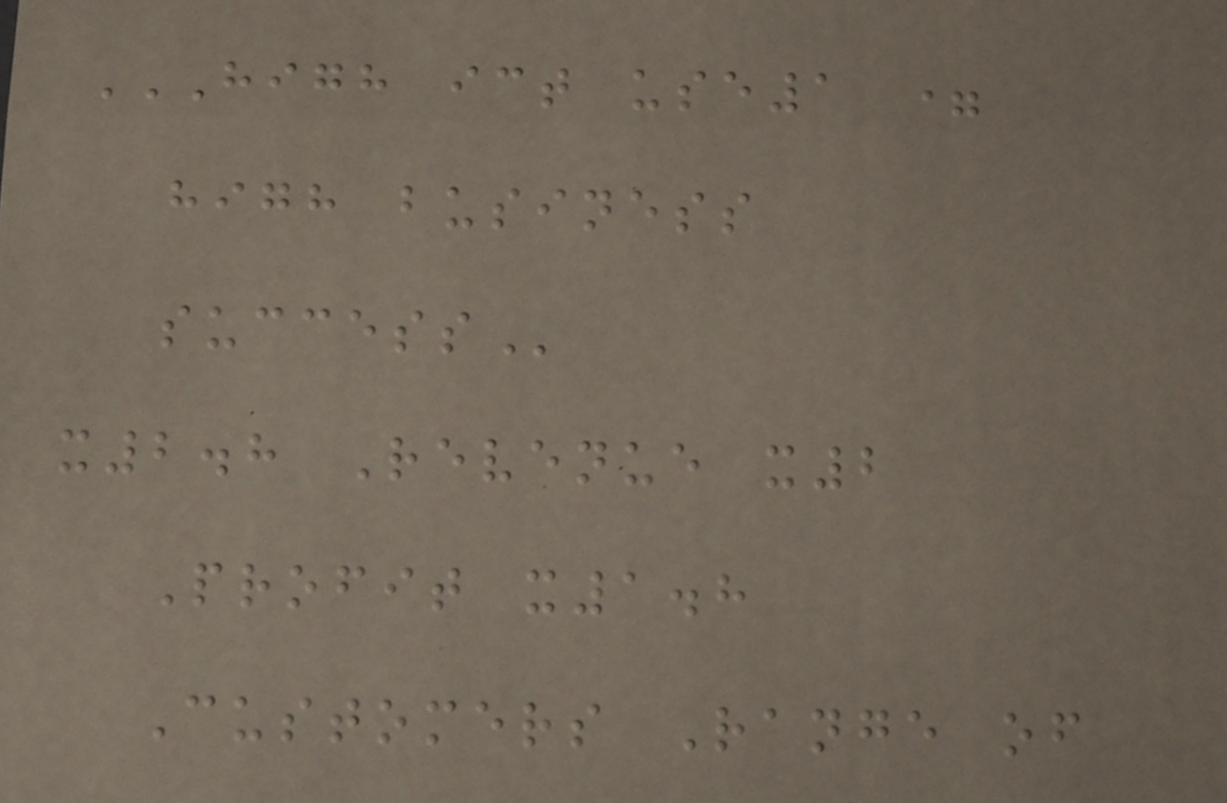HIGH ICT USE1 =
HIGH BUSINESS
SUCCESS
x2.8 Revenue x2
Profit x1.8
Customers Range of
